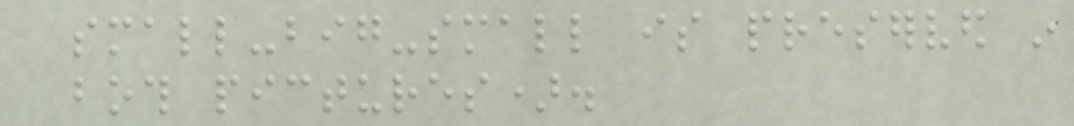small-big-small is preserved in
both pictures).
